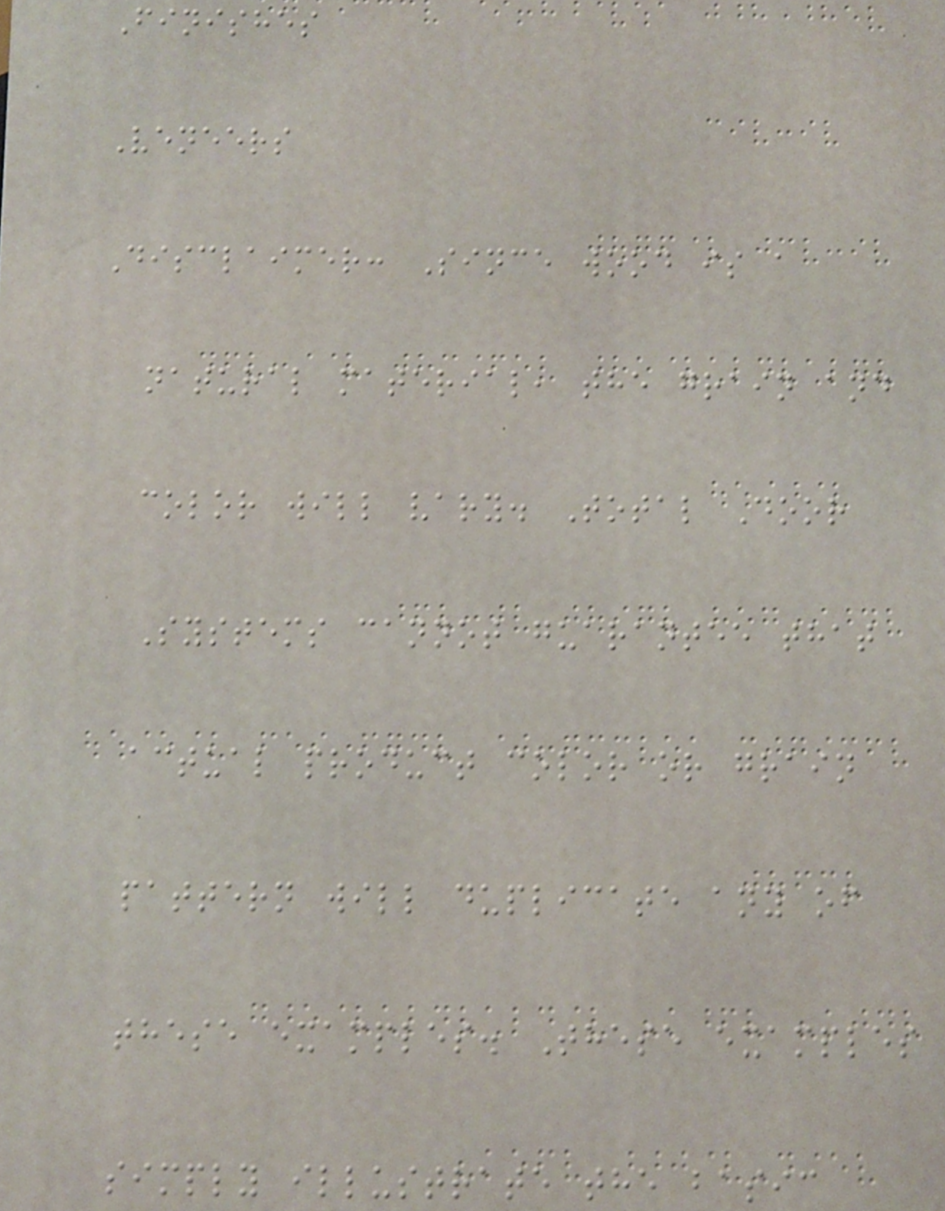Finishes
Veneers
Disclaimer: Since wood is a
natural material, the grain and
color will vary. Total Door
Systems cannot guarantee that
actual product color or grain
pattern will duplicate any of
these examples. These examples
simply illustrate the basic
